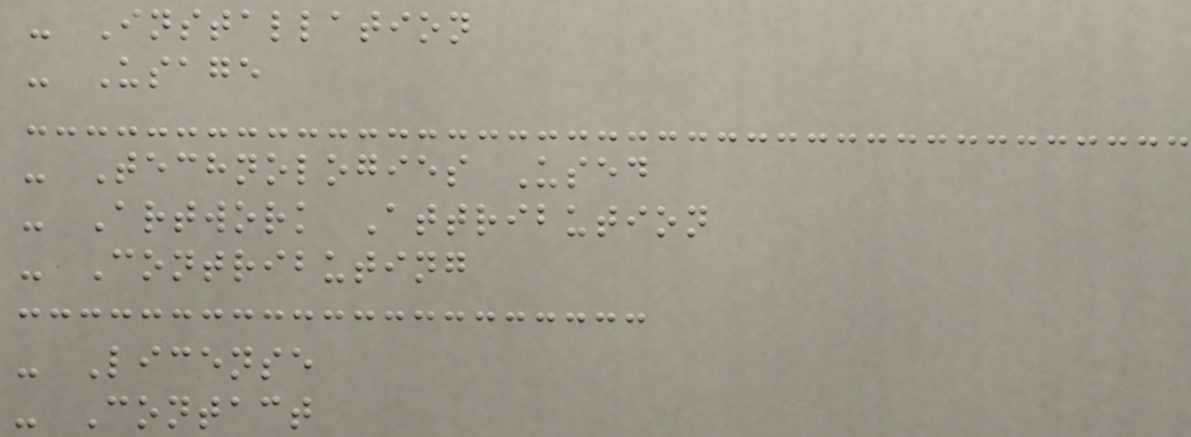- Installation
- Usage
- Technologies Used
- Artwork Attribution
- Contributing
- License
- Contact
